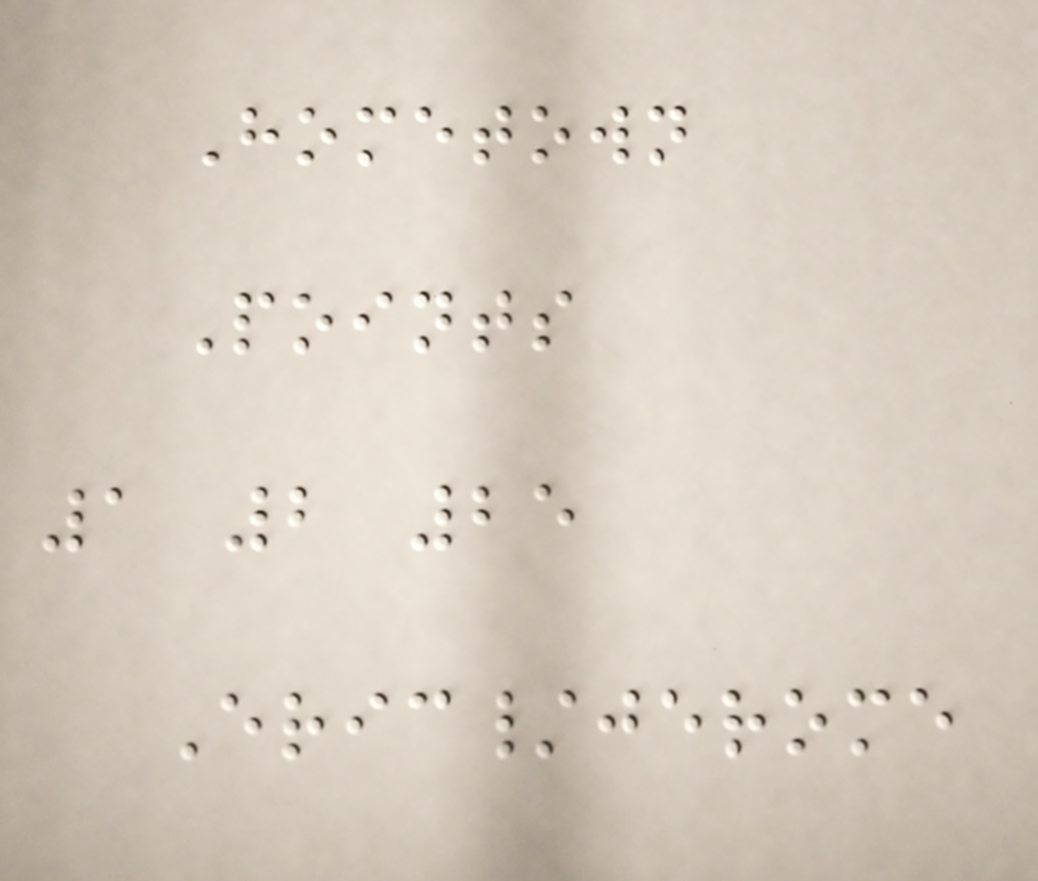Hometown
Points
1 2 25
Eric/jerome
